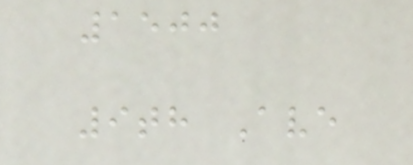1500
9th Ave
